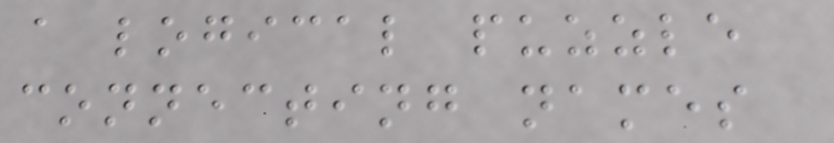a logical puzzle
connecting names
